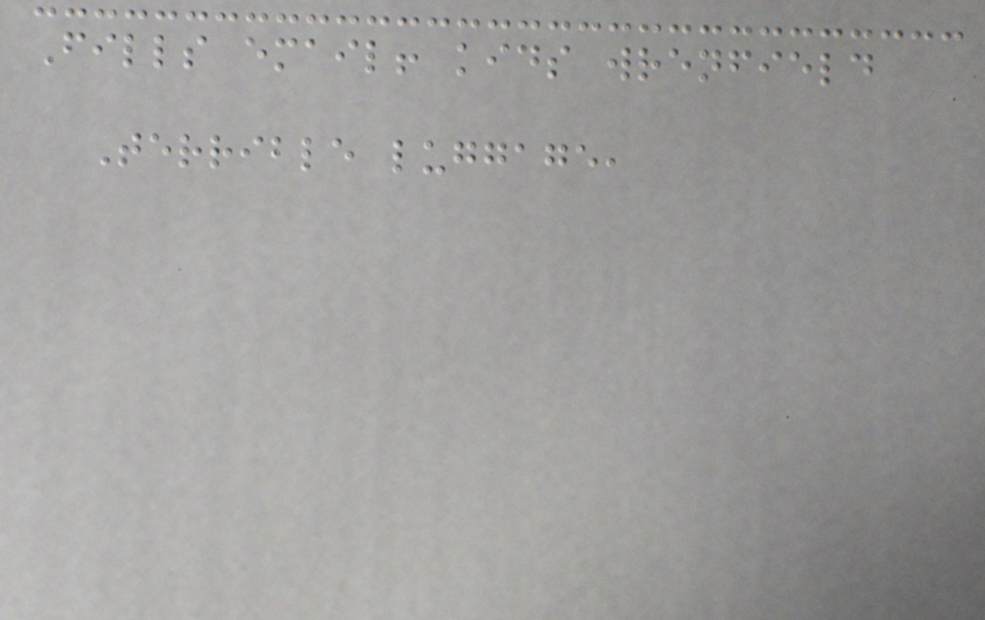Fills email! kids wrenfield
Terrible luggage,
